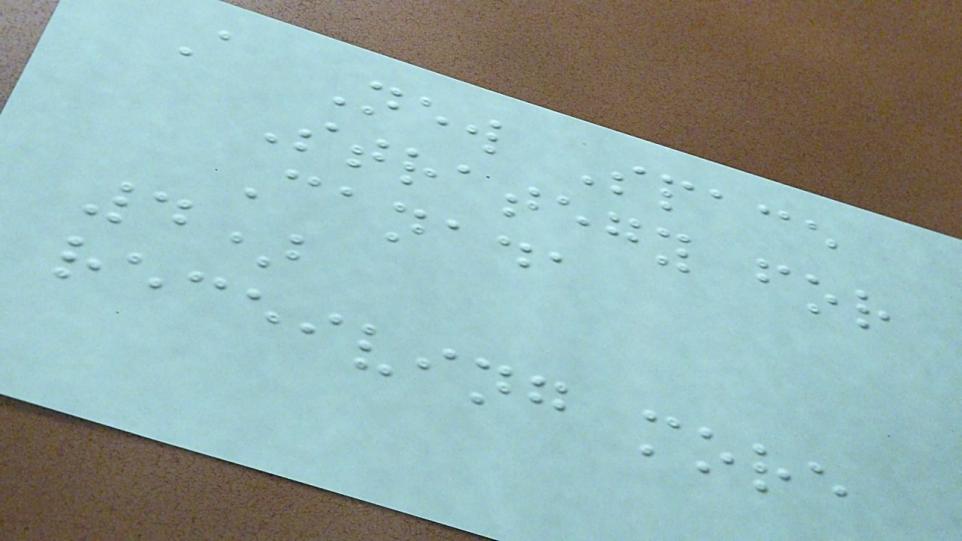A New Space
Strategy for
Canada
4)
receiving more
